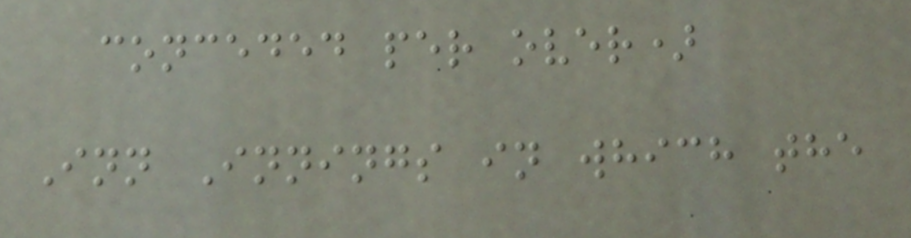conceded per over)
Inn Innings in which the
